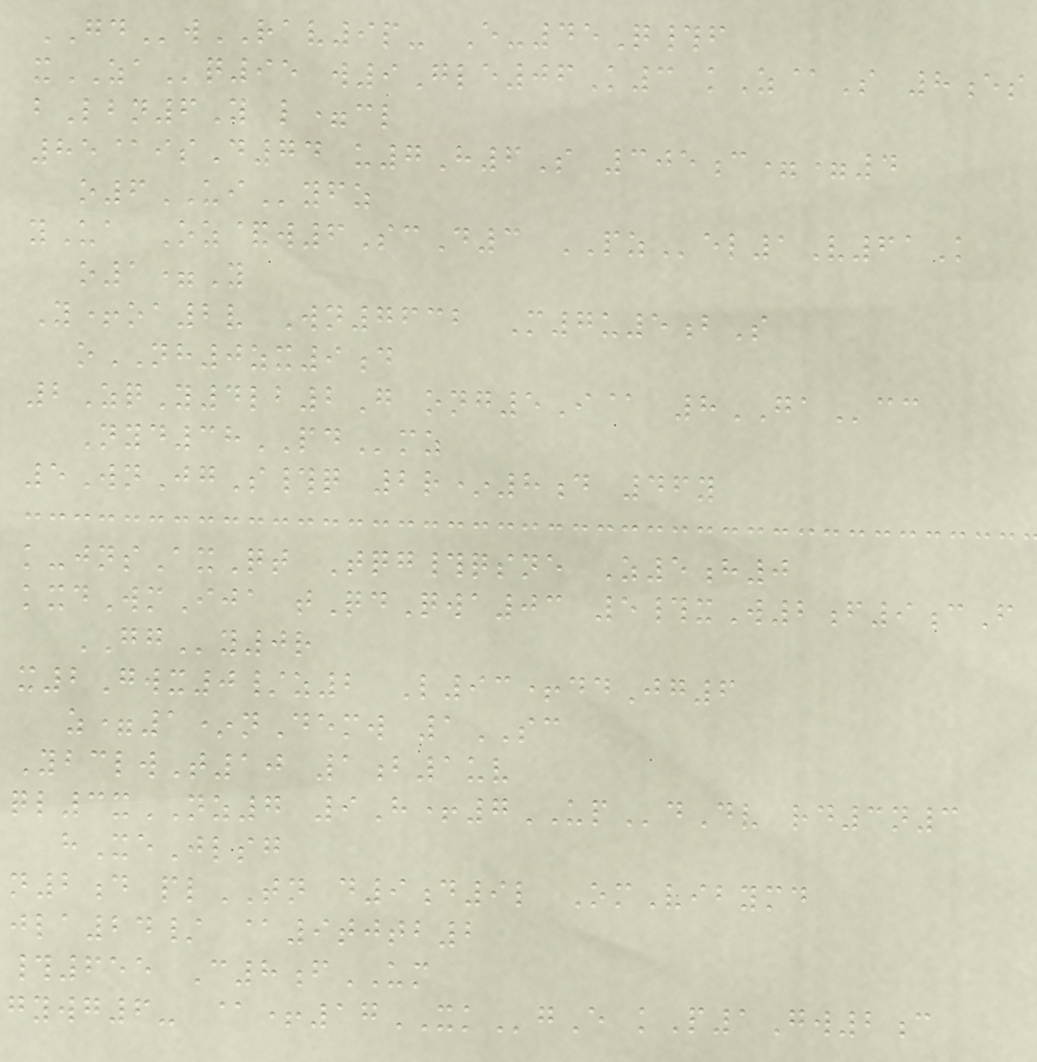GDwRAV9p- E-45Q#f
xZAq95 w9Gle06K3 kZ@S 8es
bLbn6Y l=cl
85@isD74 u7H6S 305c==4
o6UIyfz
yUa Oz&w6ScD3 PZel1V61K
o1=Y
Y+oa2v Wn7632 M7u5bS
oNH0zx9d
2ZqY4lb2G ong5I@ 8GAcc
Nyd38PDmz
5WnJgS#q 2r*8d 46y
k-jnsAxQt Tqg#qsne Z5h0
kxdWmIja tQdQwa03 5#xW2f9cF
GGy0r
x2Gwx0/z2 L93+ddJg6
z=1*nDemw 1SC
YbclwT10 1b1uv
ql3xNZ7 9H+7UPdDv rd3n3
hXeJlsg
n2d plTN d9d9l OmVibymd
jla24/ @9tjtb2
#655 C8fUM
gywg6- @+17XKgE kP1Gw2c
